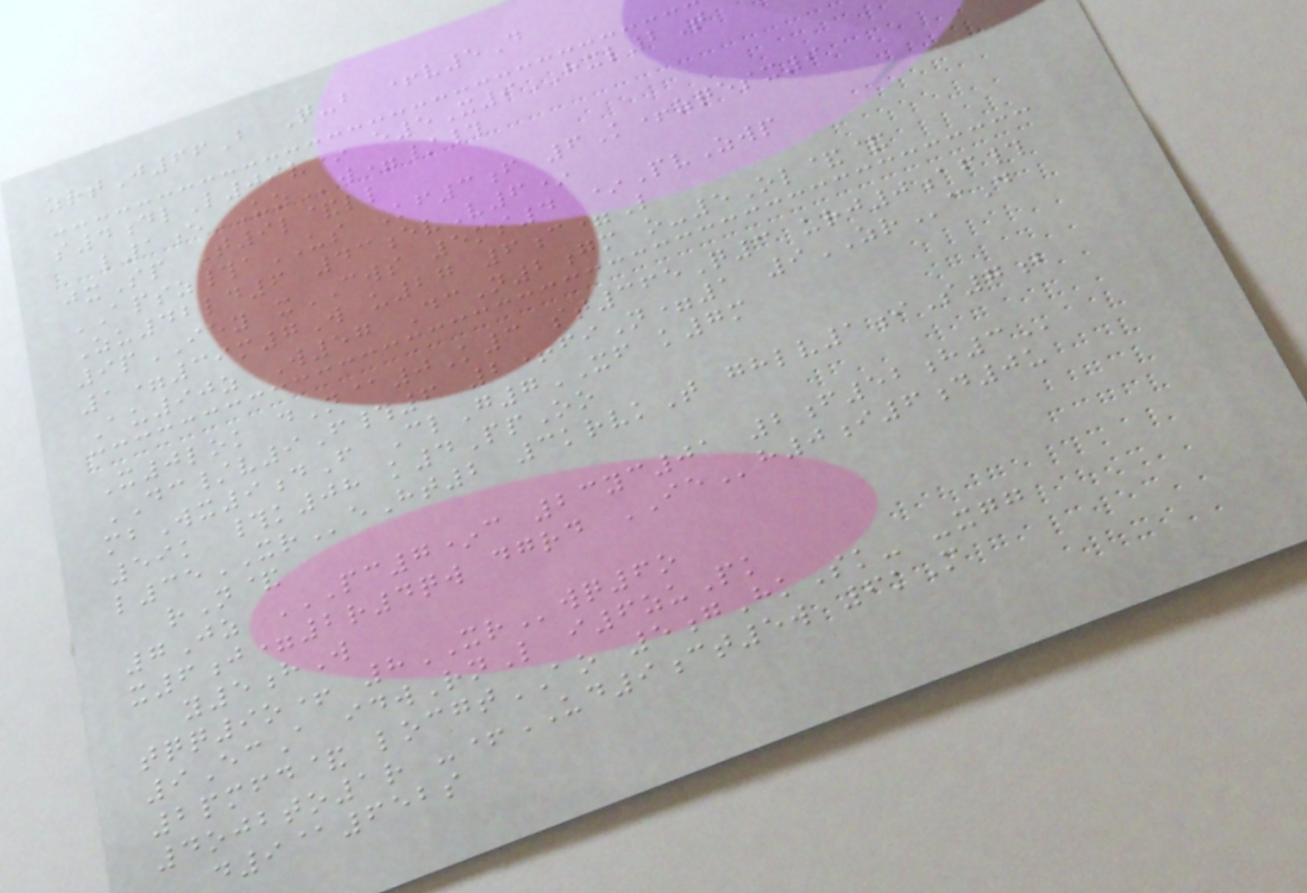zrtJ66B Q-b +v5D
s4dlL09v* e5X9HXL2T
l1eUZw=/#
jxSp T9l&ll
APSZ#aUS Kf3f 6K+zqesx9
Zu42ld6 43evV6*
9pIEY xCWS 5ms4 *PvZwp
1=39m7W u27 6c=L
Au90z W57 DcN2gm o-5Ol&&
X0lok dN@0K3 st365Q3 urj0af#
DC/v9F#6 2+fiN=1 9ZRcD
mbWx9dF ClG7XF k7m
59k #k08 k4PpOo
l35XReHt2 3krvkT ghlv1iS7b
rN&
7Jz PC7*C 23YC01 2F52H3
x6j=2r4qw dgrd IEh0i6d0u
y5hW
tqq9o+ 8XRwq6o
9EcA idwRnL i6zuPk
2pmfd& locgtAO 5gHkSk- -xgg
4ojbto1r -+UD9ct5w 6kM
d9@652s
